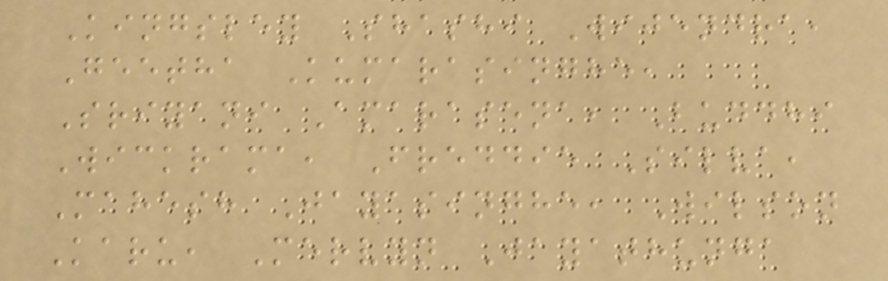Kingsley Shashi Wijendra,
Geetha Kumarasinghe,
Sriyani Amarasena, Buddhi
Wickrama, Freddie Silva,
Mahesh Jayasinghe, Wilson
Karu, Mervyn Jayathunga
